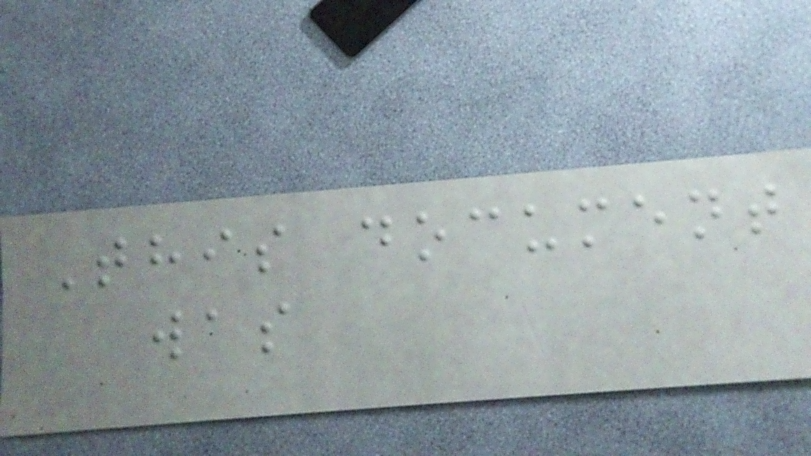This document
was
